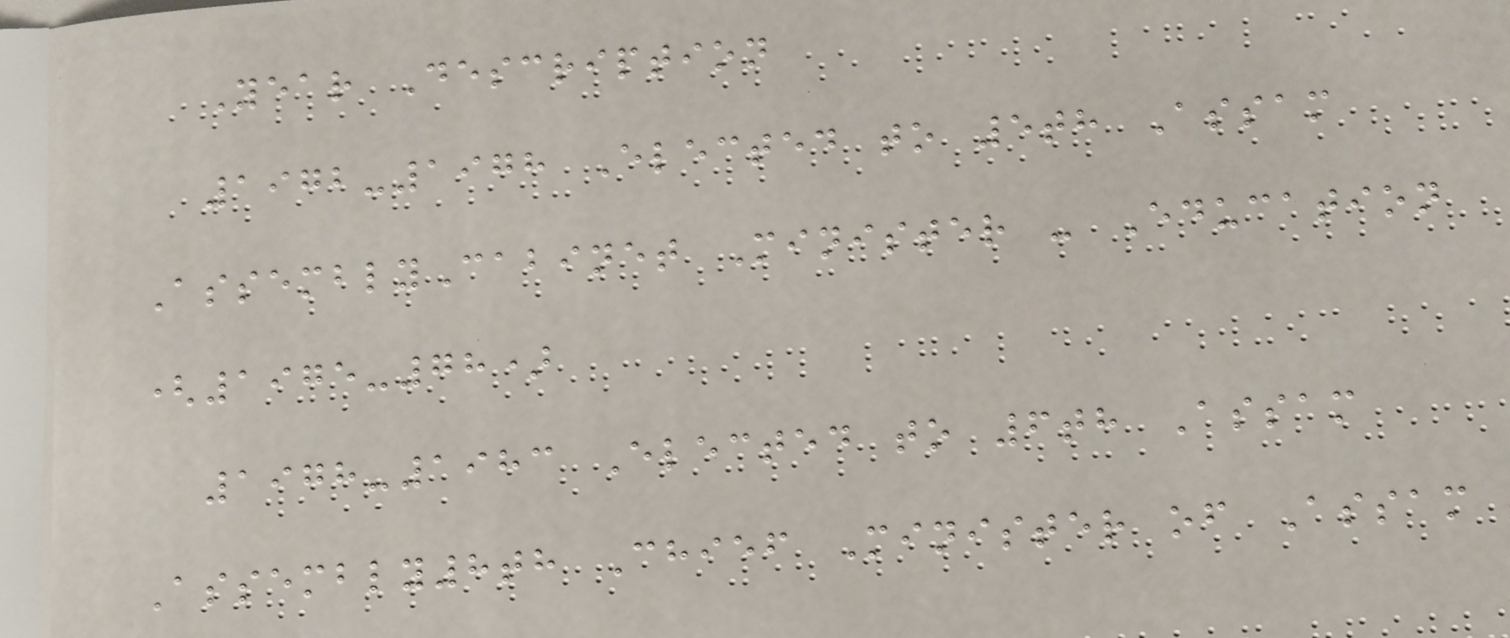Year Description
1972-1978 Elected to 5th Assam
AssemblyCabinet Minister - Education
(1975-78)
1978-1983 Elected to 6th Assam
Assembly8th Chief Minister of Assam
